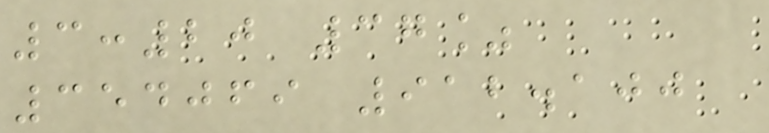3:20 37%
354069 912.100
